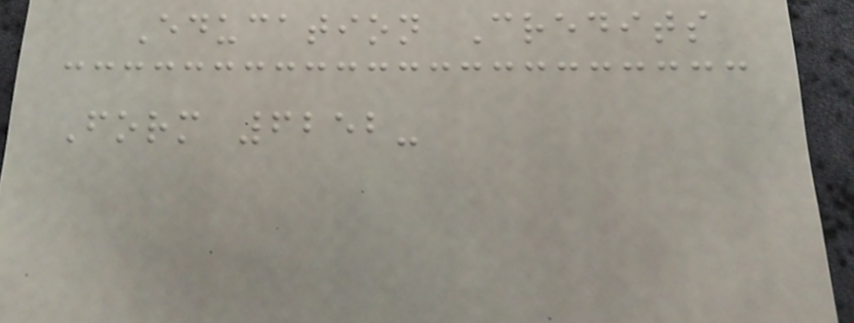Education Credits
Form 6252-
